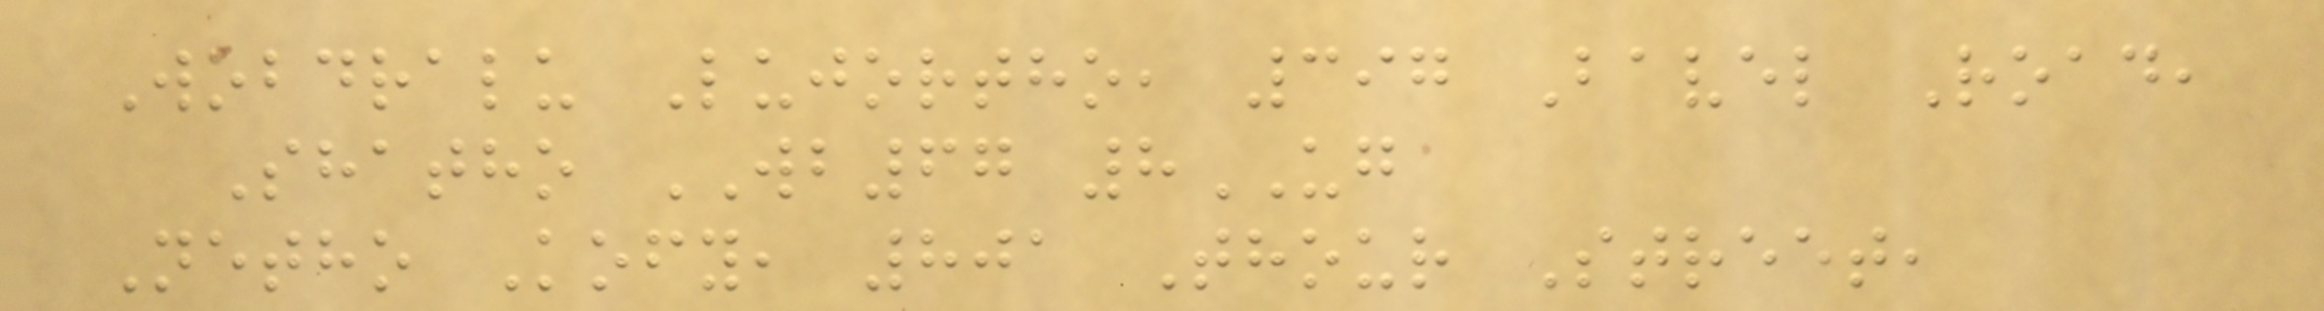Wobdralu Lujortho, 397 Bavel Road,
Shatho WB67 8UG
Netho Kofy, 801 Thour Street,
